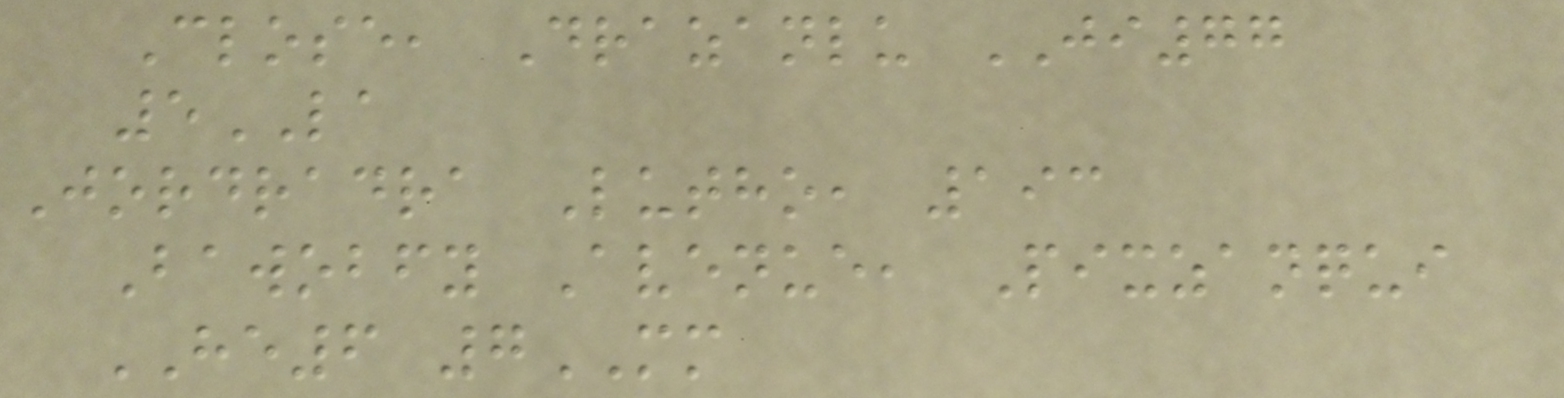Close, Drazanlu JI77
5LA
Jordradra Lutho, 193
Bawobfy Avenue, Pixzanqui
HE6 7MM
